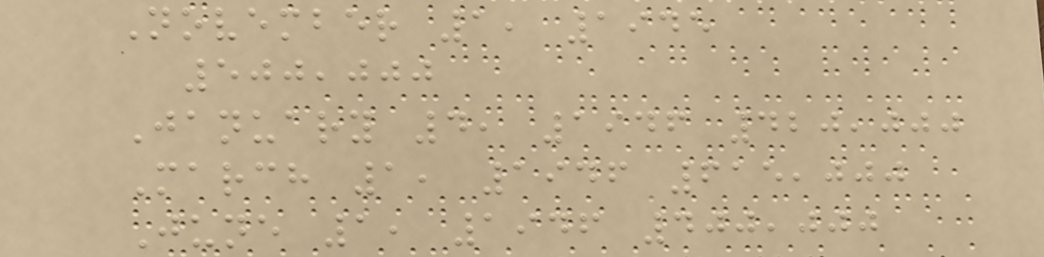November 1, 1945
500,000
January 4, 1946 420,000
March 1, 1946 615,000
June 1, 1946 400,000
